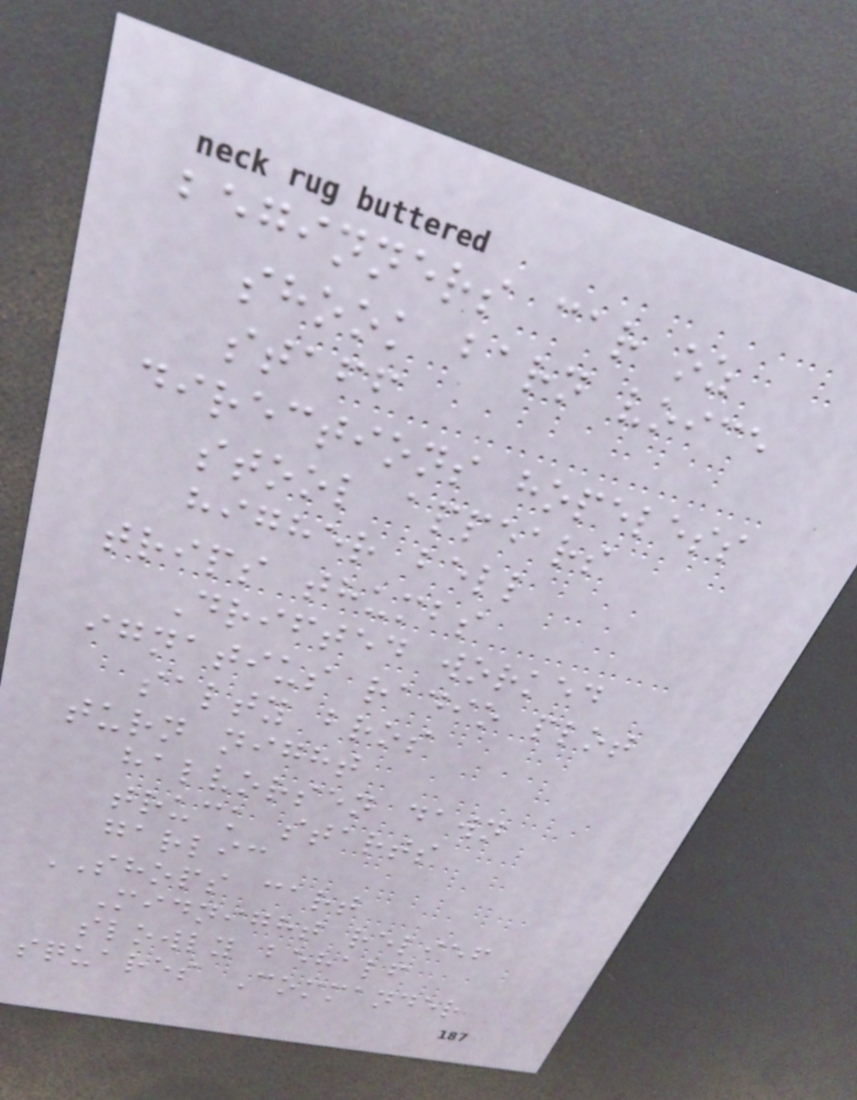beginners car oz
shook barn voice
staff
directions hopeless
stool appears
higher bell
trips thumbs
Drifted worked
ignatius radio plot
salty bros
turn night
halvorsen dawn
truck starts
garlic
SHOPS cart
Midnight relief
slowly behalf
squares Commander
